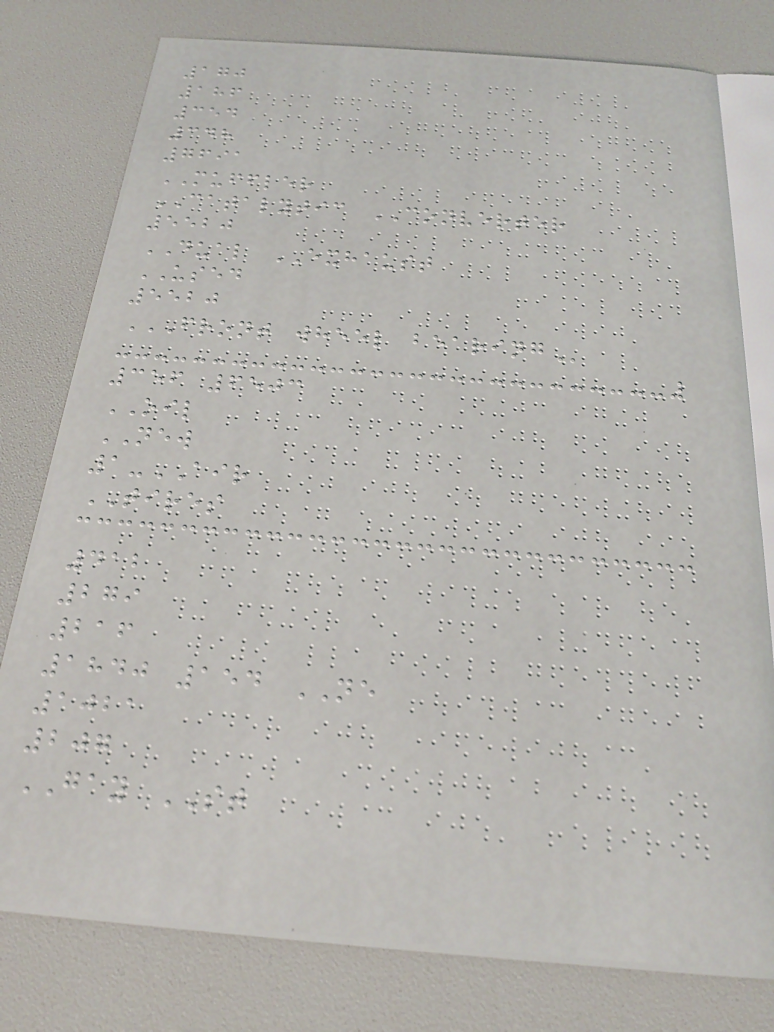170
186
354
348
7691
MUFFLER
CATALYTIC CONVERTER
5520
DUAL EXHAUST
USED
5520
FRONT WHEEL BEARING
356 6503
OIL
NEW
1-AIR
TIRES
412
279
216
1840 154 NE
1021
207
GAY ST
